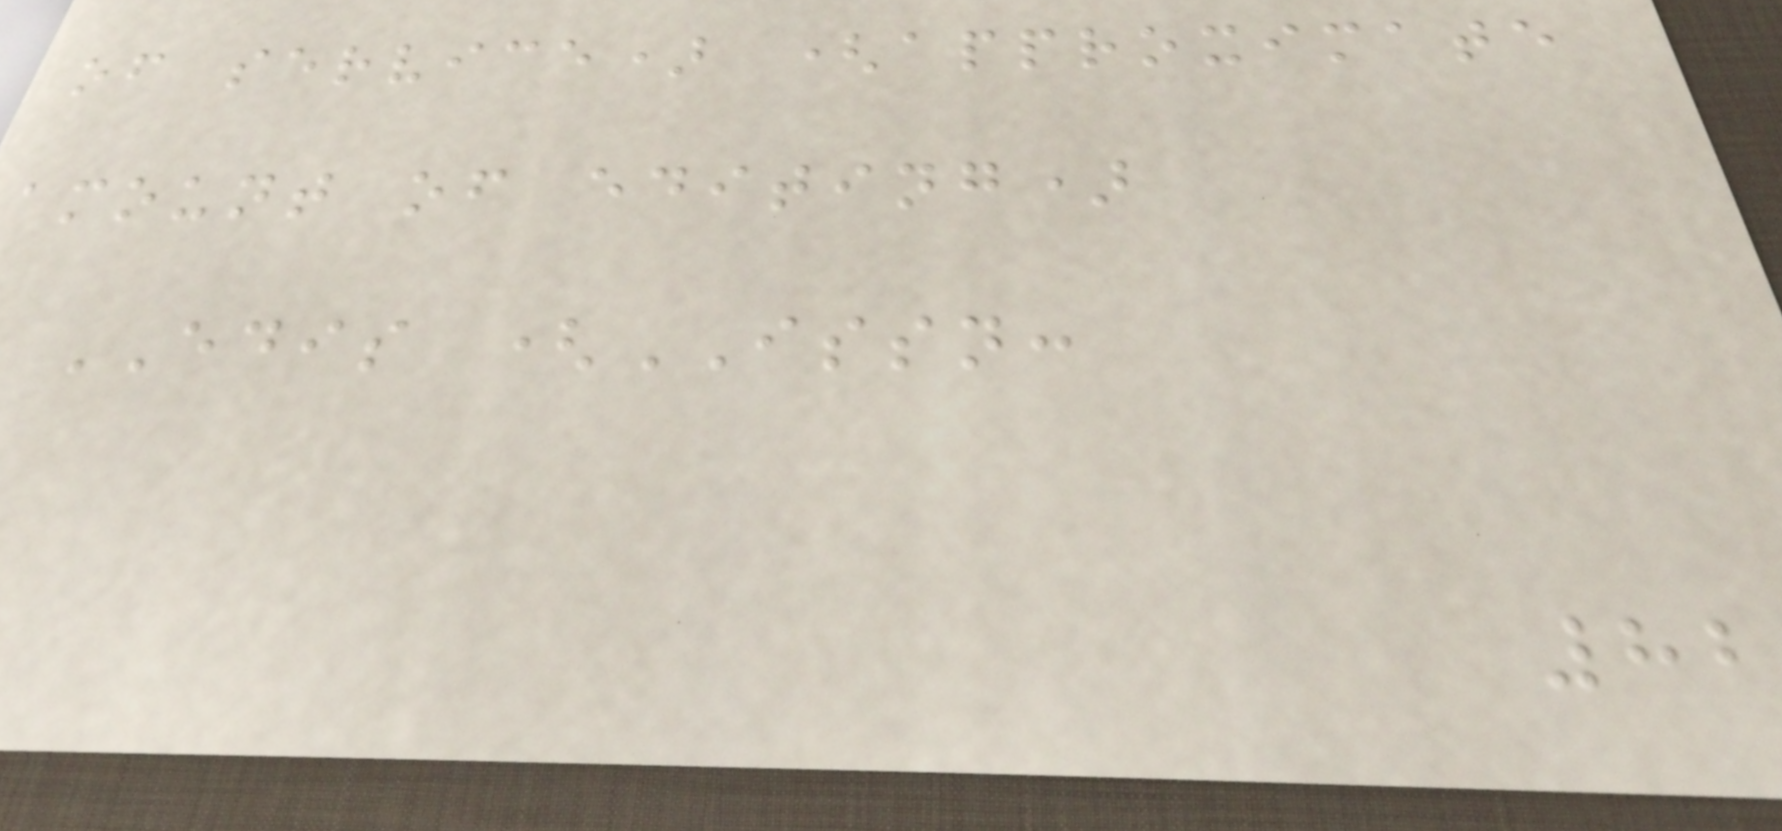of service) (approximate
amount of editing)
EDIS (ISSN:
82
